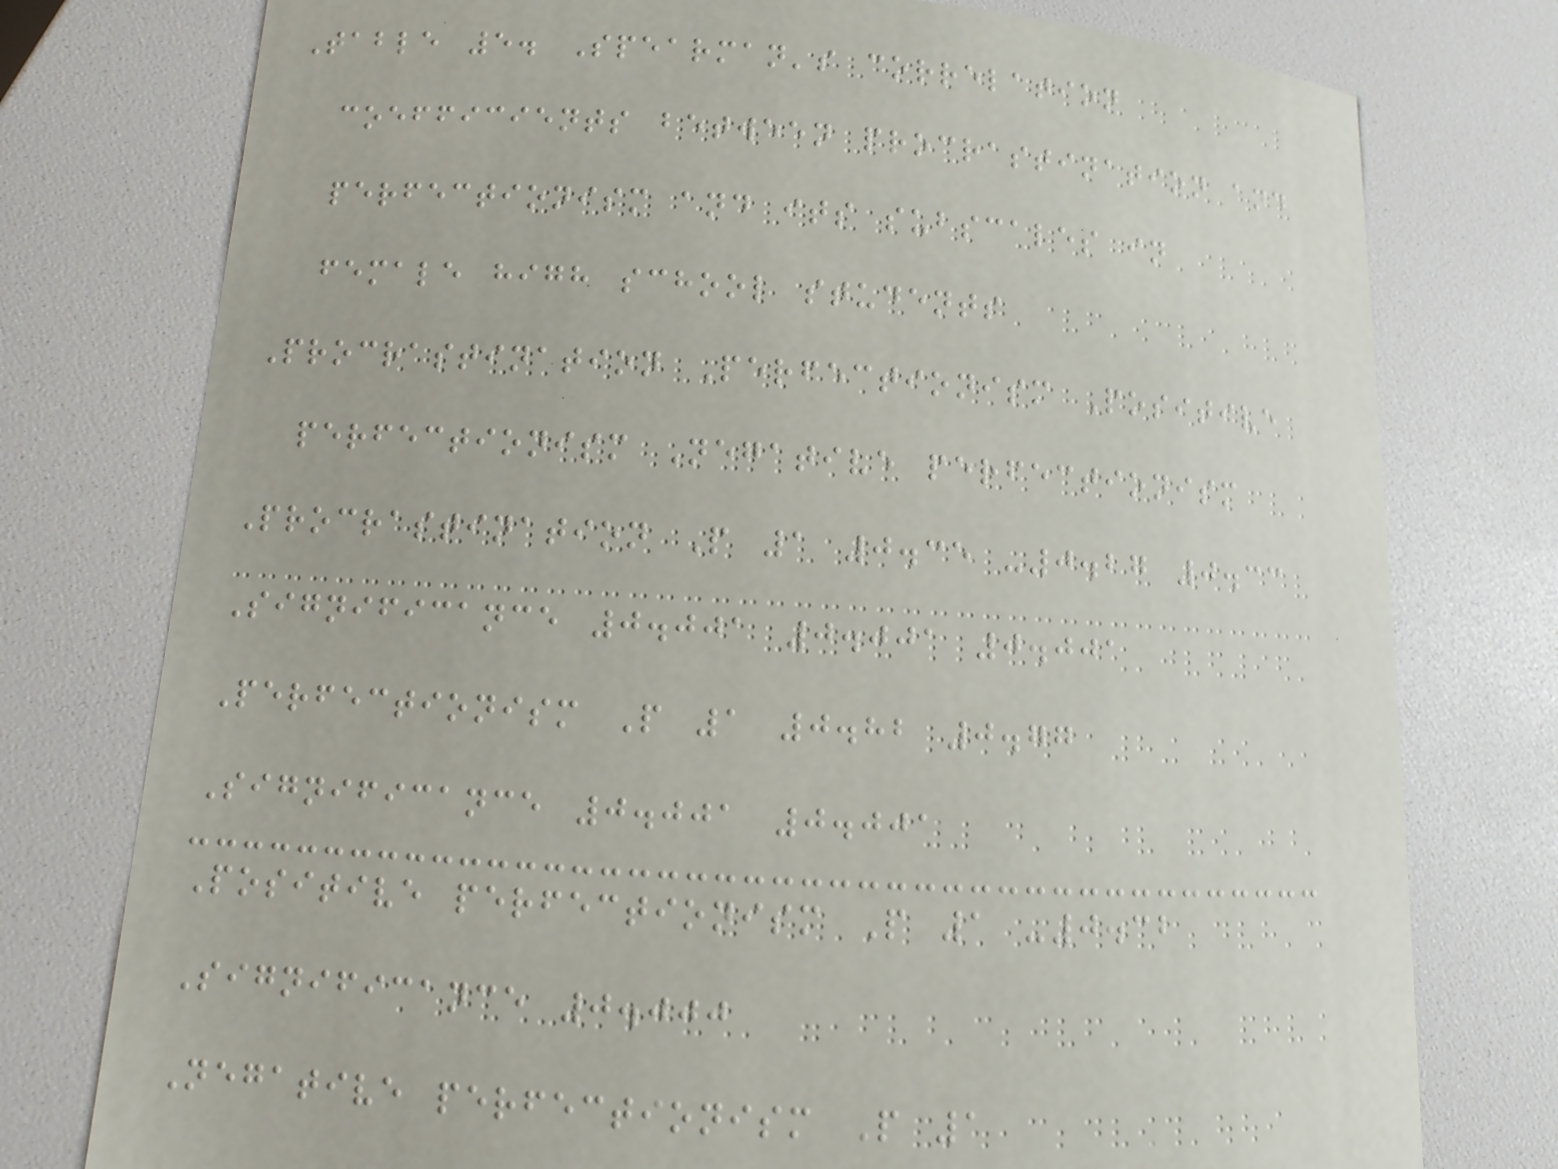Table 5. Spearman's correlation
coefficients between procrastination and
perfectionism and its subscales in
female high school students
Procrastination Perfectionism Positive
perfectionism Negative perfectionism
Procrastination P 1 0.35 -0.27 0.33
Significance 0.001 0.001 0.001
Perfectionism P 1 0.82 0.77
Significance 0.001 0.001
Positive perfectionism P 1 -0.32
Significance 0.000
Negative perfectionism P 1
